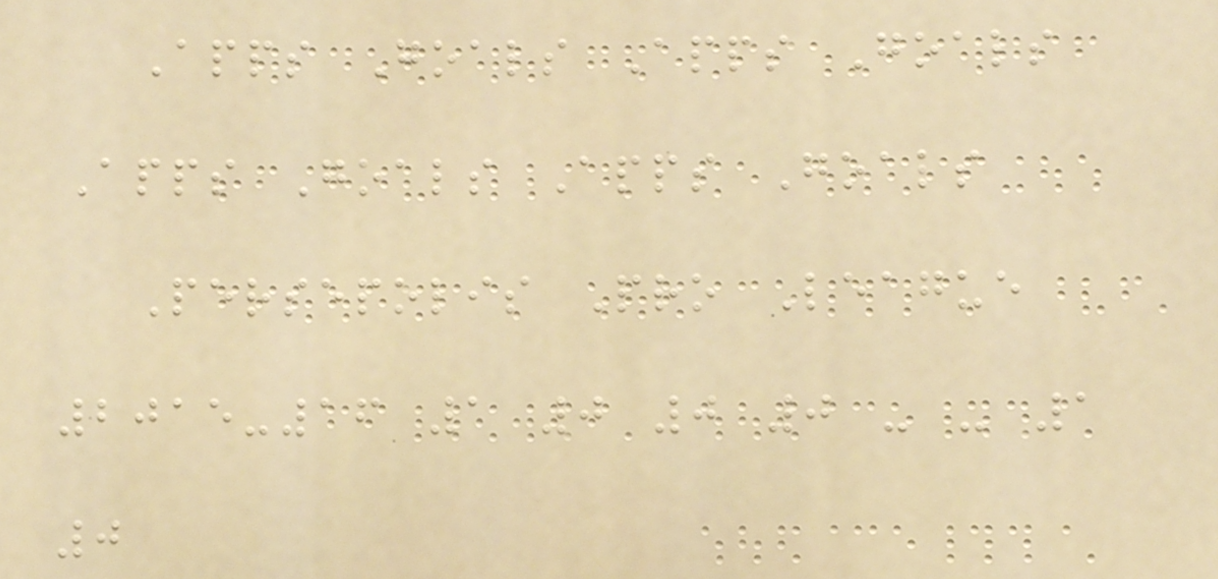Apps Goals Apps Goals
Apps Goals Apps Goals
Persepolis Pro League
2015-16 1 0 0 0 - - 1
0
